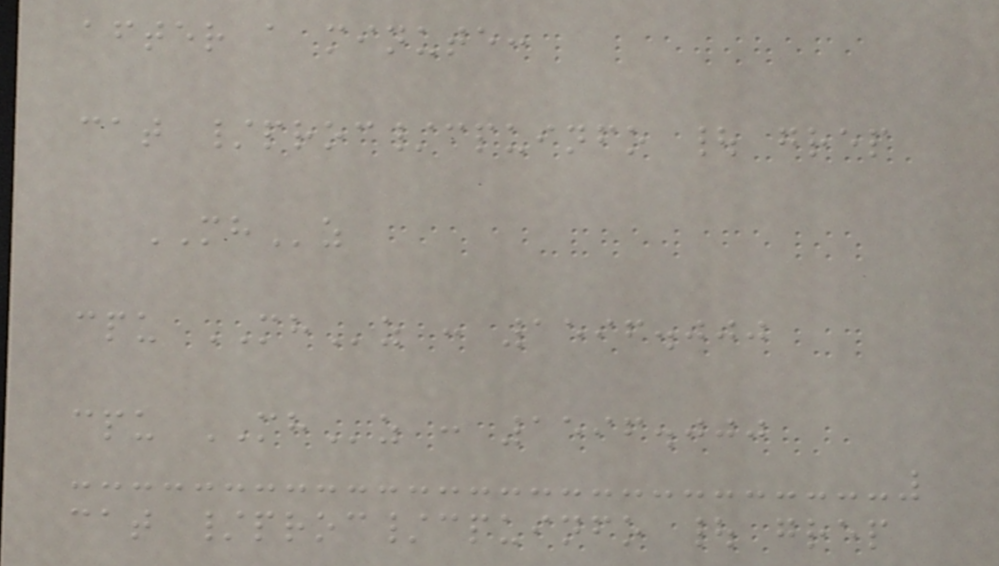after a minute:
cat /proc/cpuinfo | grep
MHz
cpu MHz : 1596.000
cpu MHz : 1596.000
cat /proc/cpuinfo | grep
